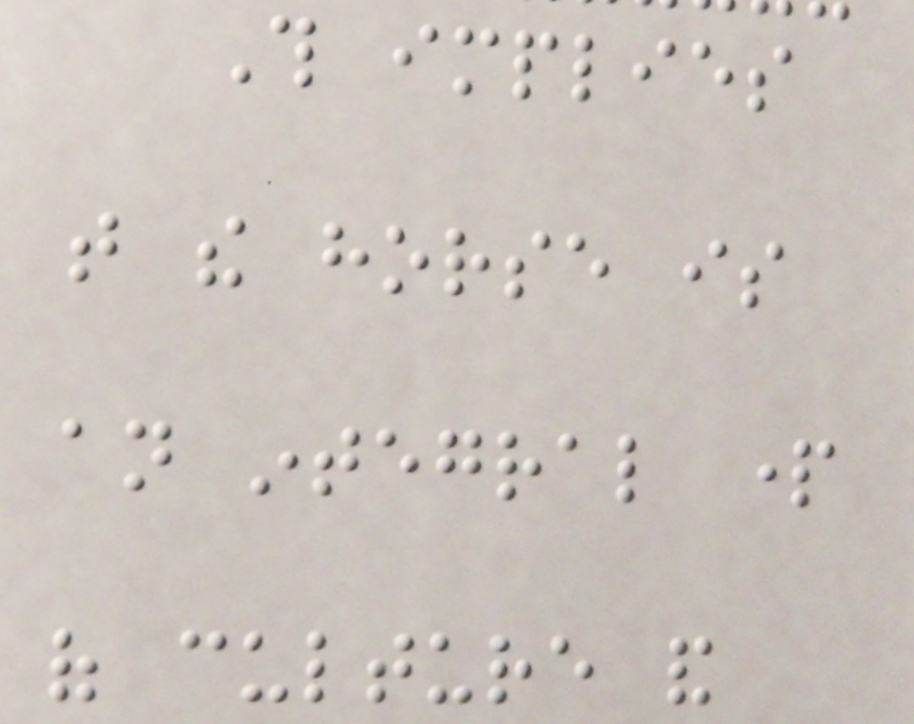This implies
that the horse is
an integral part
of culture and
